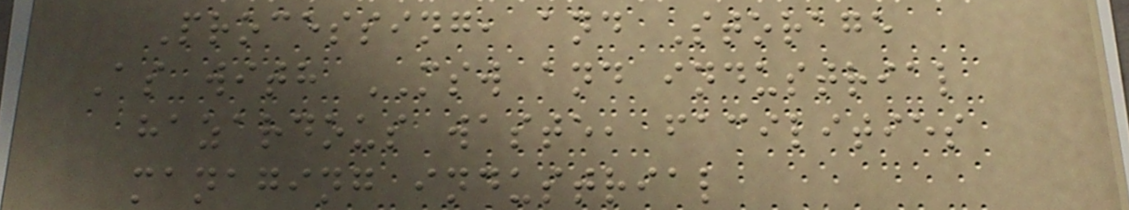Processing, and Storage
As with MSW and industrial
hazardous waste, facilities
managing industrial
